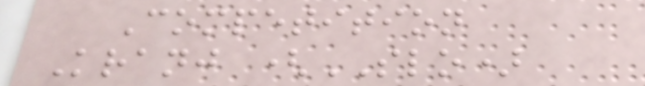Competition
Kranj (SLO)
